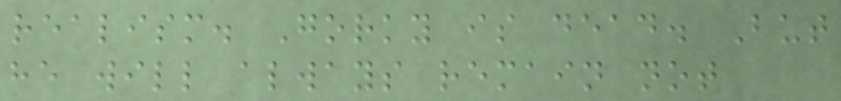realism. Gorky is dead. But
he will always remain not
